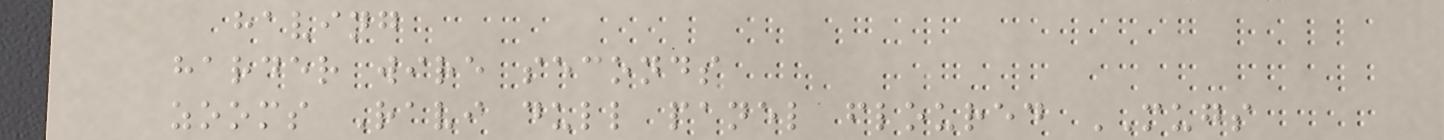having
harder wire seconds
zooms Ravi dull panel floured MUGS
